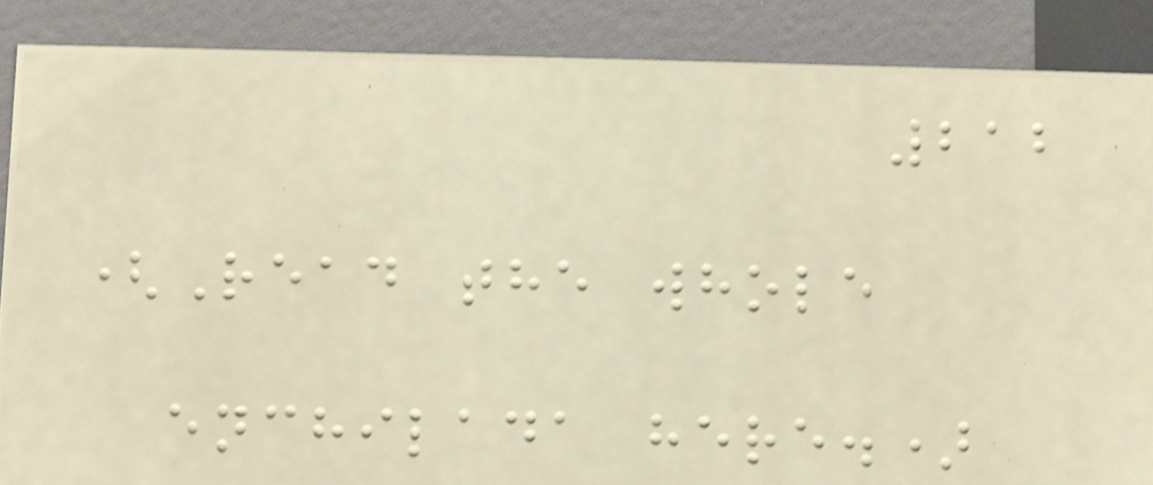212
(Read the whole
enchilada here.)
